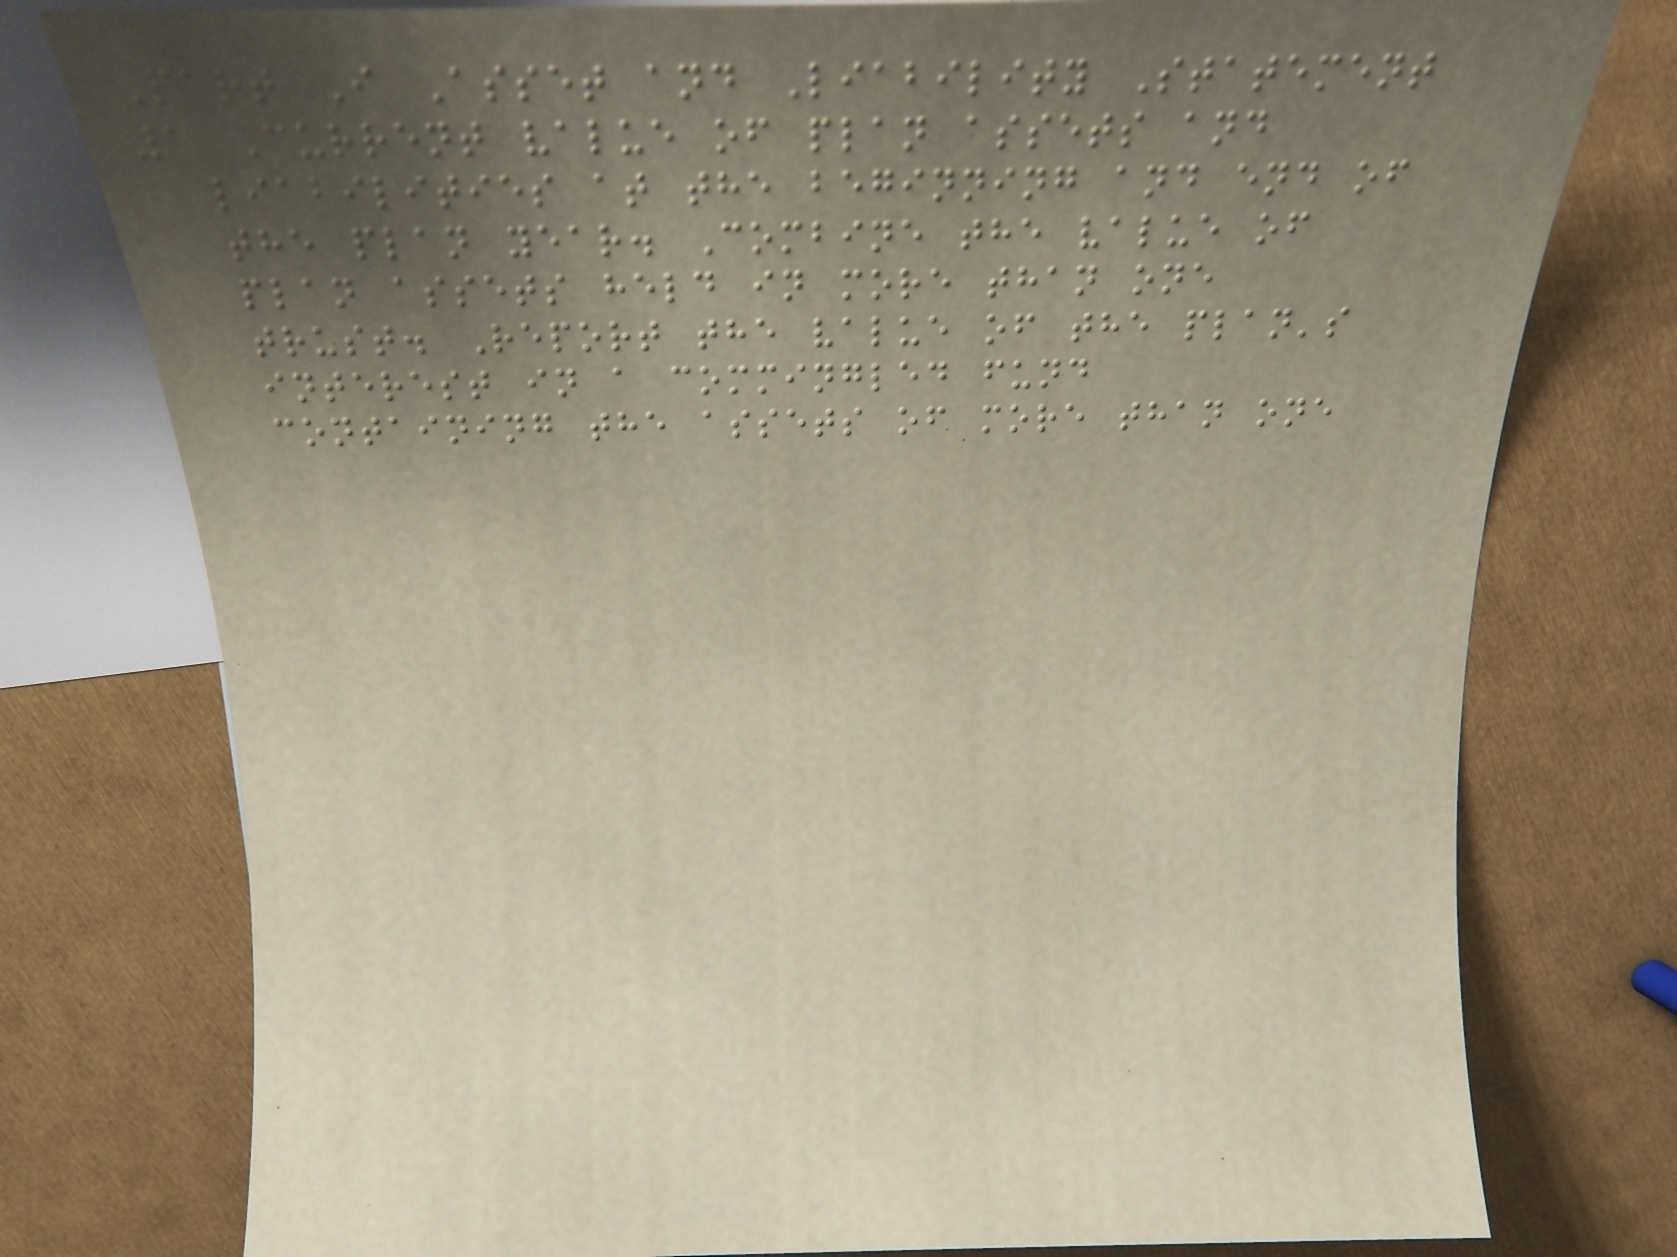Part I Asset and Liability Statement
1 Current value of plan assets and
liabilities at the beginning and end of
the plan year. Combine the value of
plan assets held in more than one
trust. Report the value of the plan's
interest in a commingled fund
containing the assets of more than one
